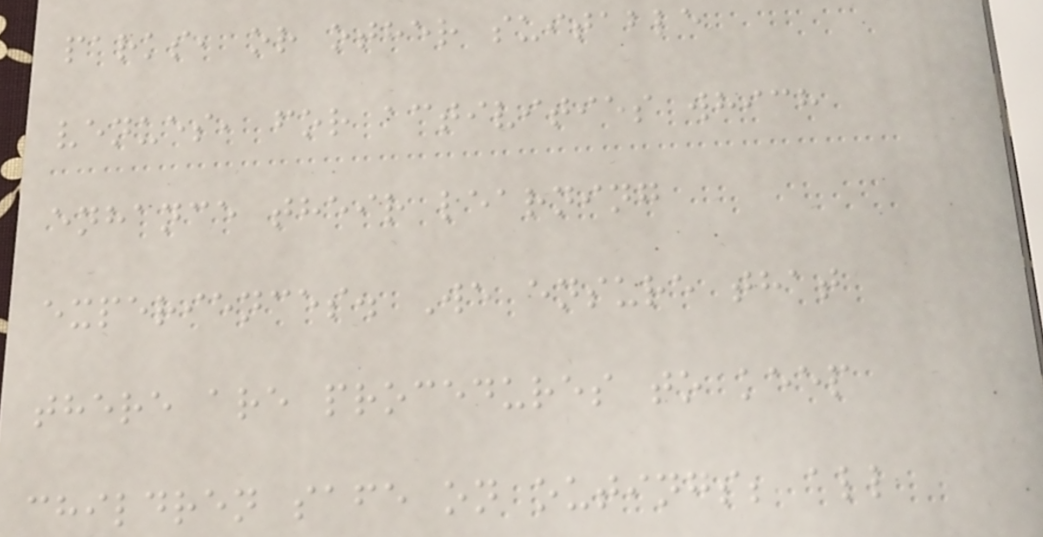parks, or other suitable
venues, for activities which
enhance their learning
experiences. We ensure that
there are procedures to keep
children safe on outings; all
